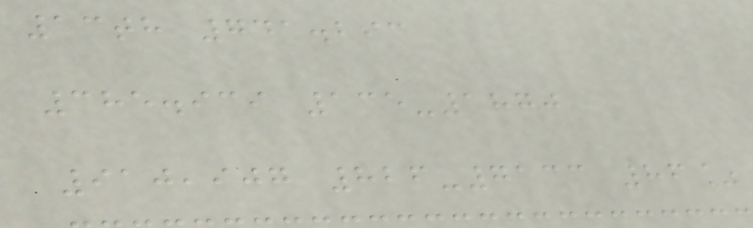13th 741.293
385.939 135-1870
910,907 826-7133 86%
